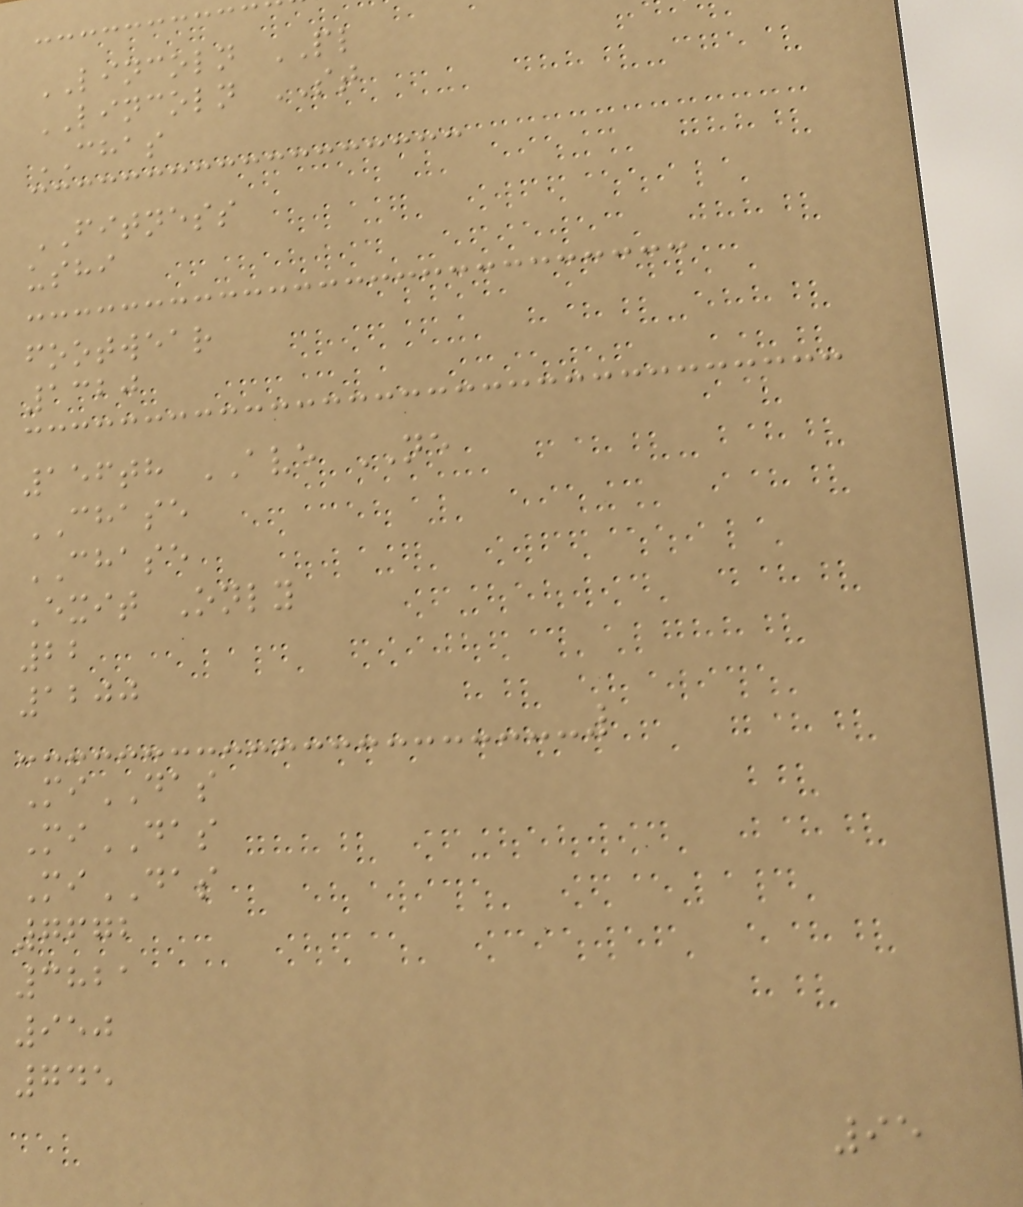LINCOLN PL
LINCOLN ST
CHAS
FITNESS
ushi
footwear
1320
156th AVE NE
CHASE
CHASE
Exit Only
22
1200
MiDAS
MiDAS
MiDAS
7672
3821
950
745
95
